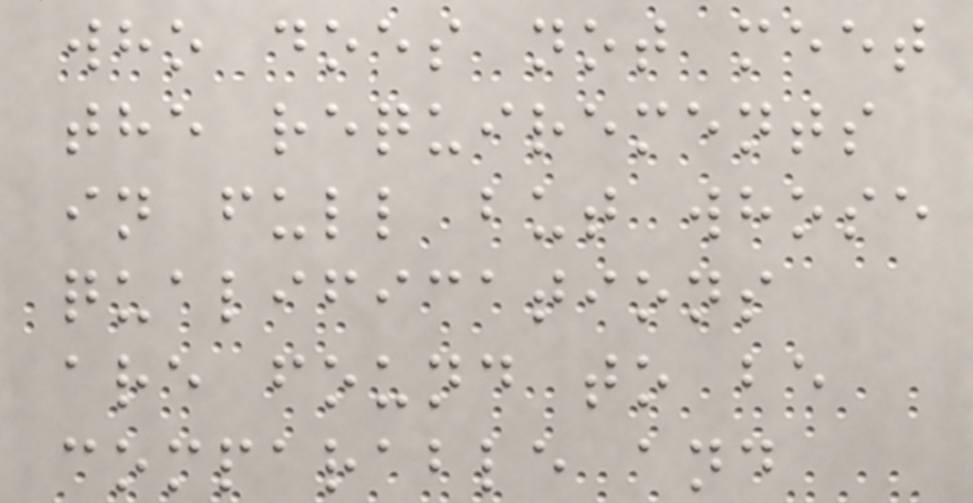who does not meet
the requirements
in full but whose
qualifications
are found to be
comparable and
